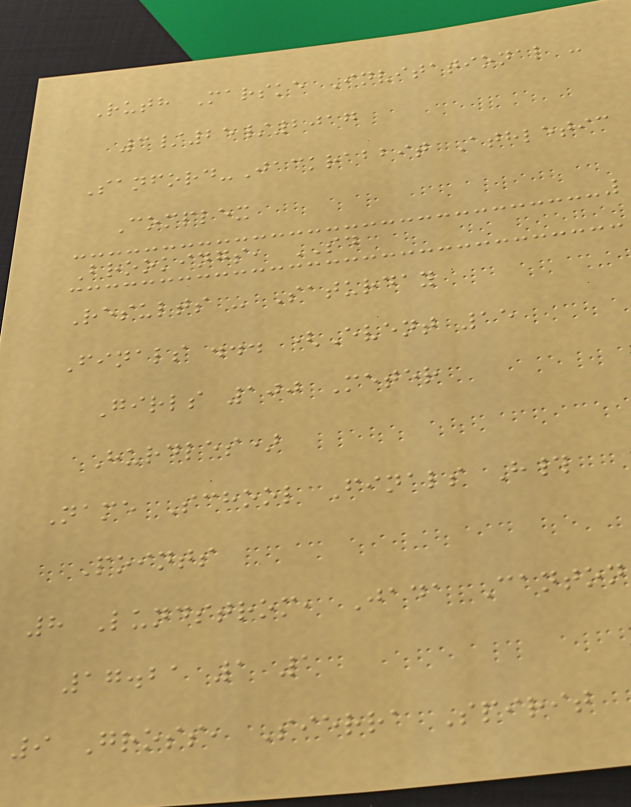Ruth Marske Invitational -
3/25/2017
Sanford-Jackrabbit Athletic
Complex
Brookings, SD
Results - Saturday
Finals ... (Event 15
Girls 100 Meter
Hurdles)
Name School Finals H#
Points
8 Lundstrom, Jada Canton
17.21 1 1
9 Gross, Sierra Spirit
